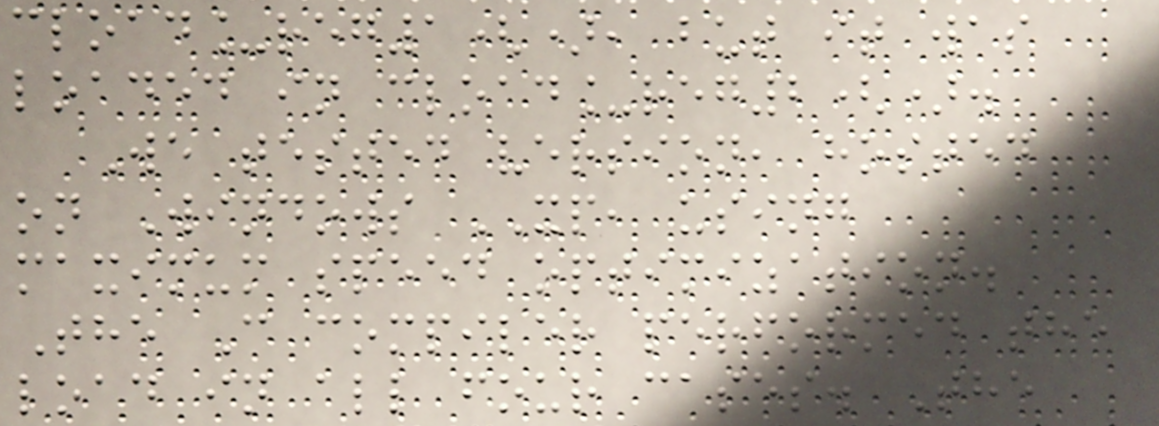cload_reg1(), but it was
loaded in cload_reg2().
We tested version, hosted
on Windows XP, using
maximum speed optimization.
The C compiler performed the
load in all four cases. The
